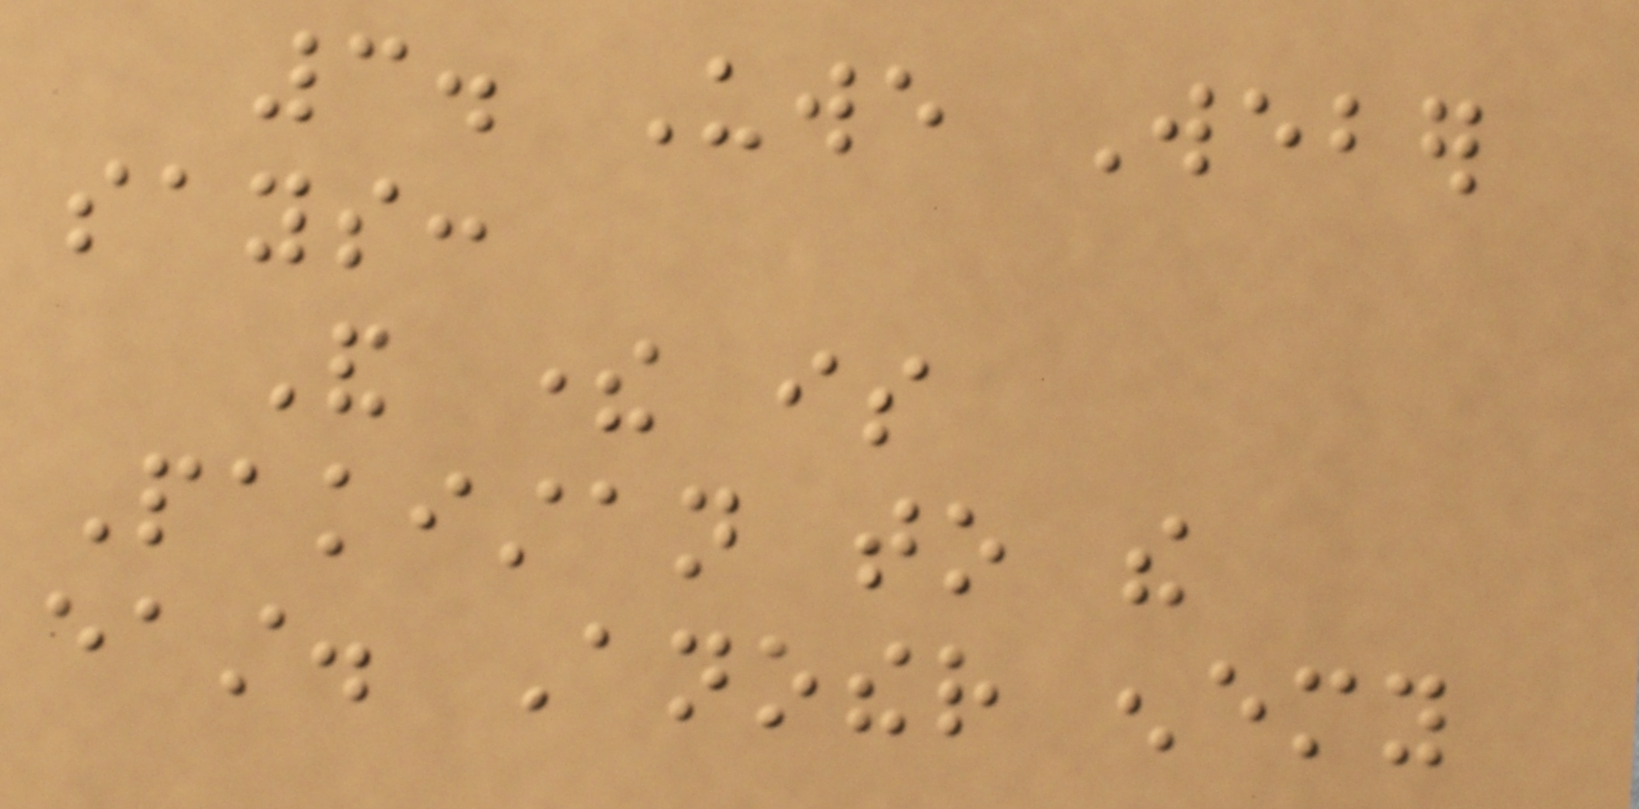3. Uwe Weber
says:
And there is
Pakistan to the
east. Another enemy
